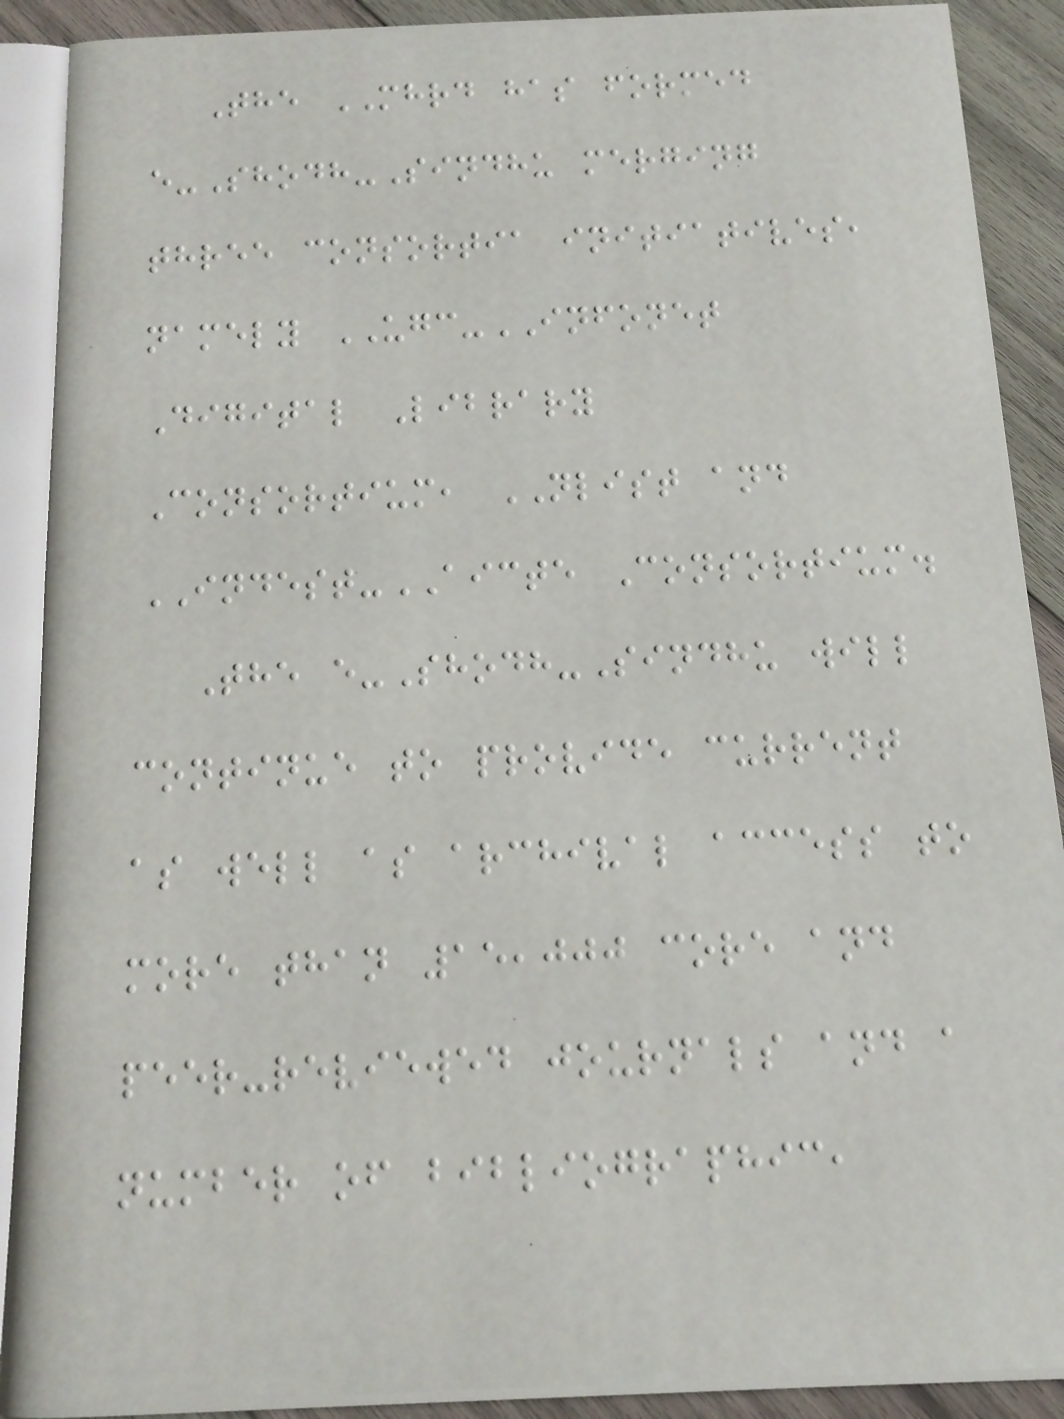The MHRD has formed
e-Shodh-Sindhu merging
three consortia initiatives,
namely UGC-INFONET
Digital Library
Consortium, NLIST and
INDEST-AICTE Consortium.
The e-Shodh-Sindhu will
continue to provide current
as well as archival access to
more than 15,000 core and
peer-reviewed journals and a
number of bibliographic,
